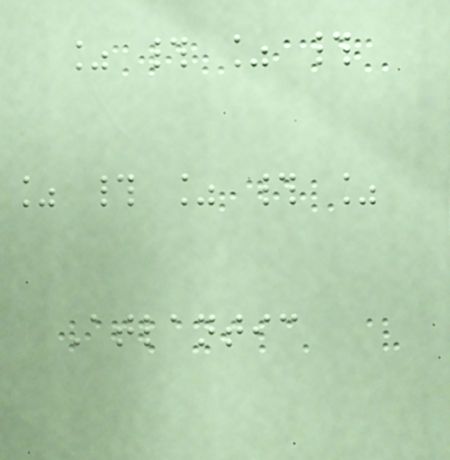% # % #
% # % # %
Atlantic
